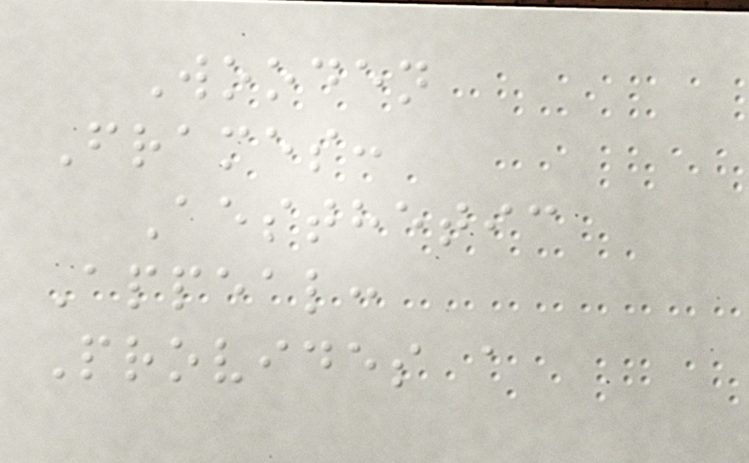Wooden
Frames:
Aesthetic
Appeal:
Provides a
